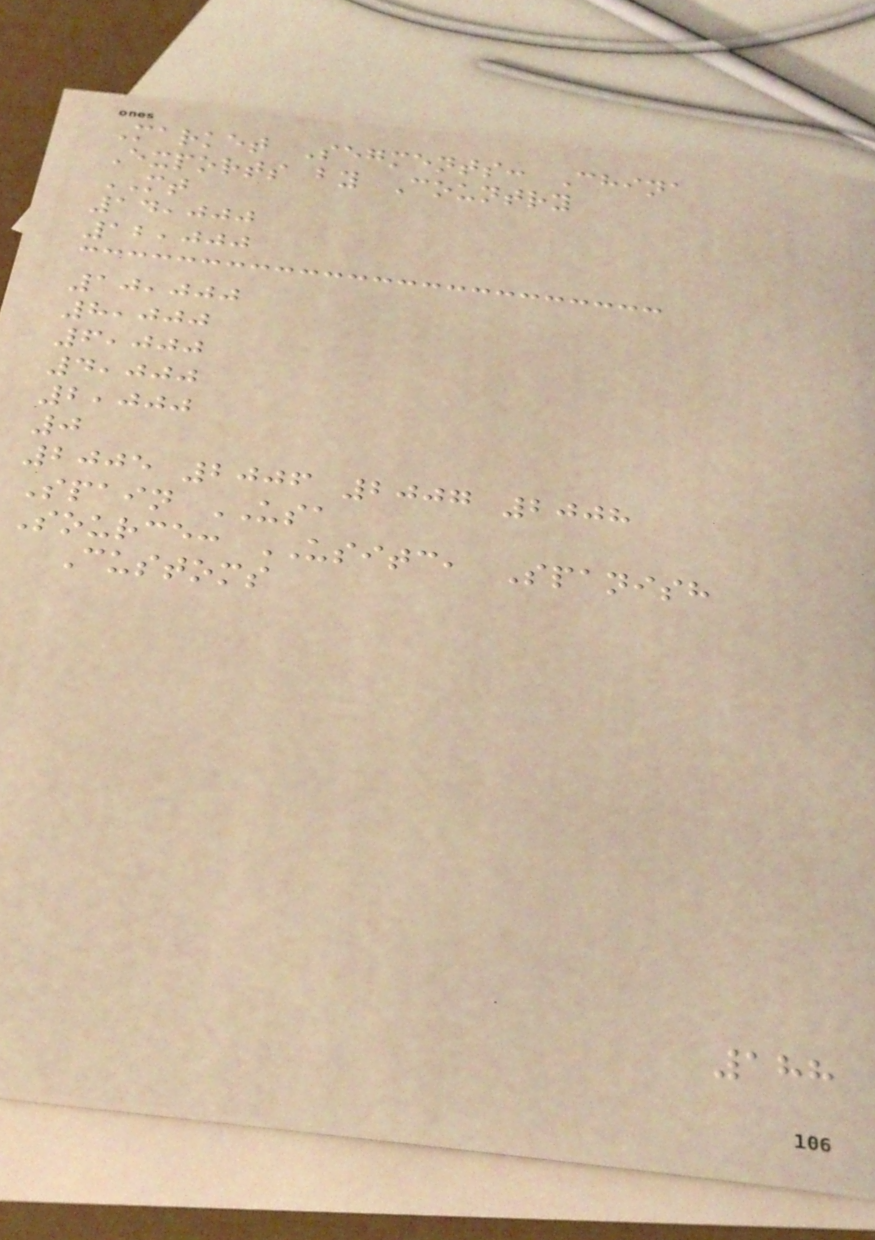Market Segments: China
Exports by Country
MT
14,000
12,000
10,000
8,000
6,000
4,000
2,000
0
2005 2006 2007 2008
Spain USA
Source: USITC, Spanish
Customs
188
